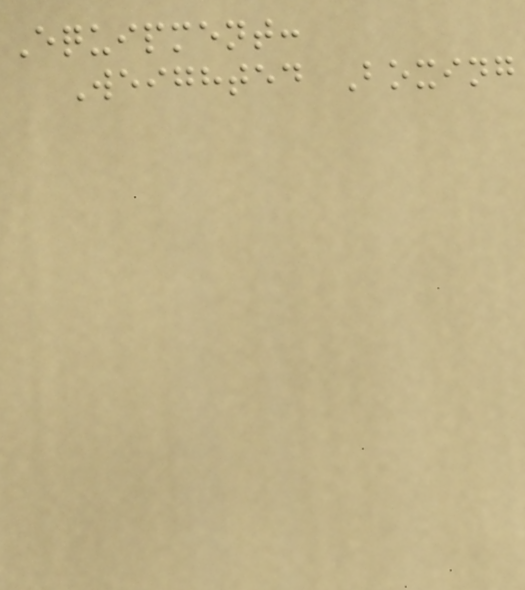Equipment:
Weighted Boxing
